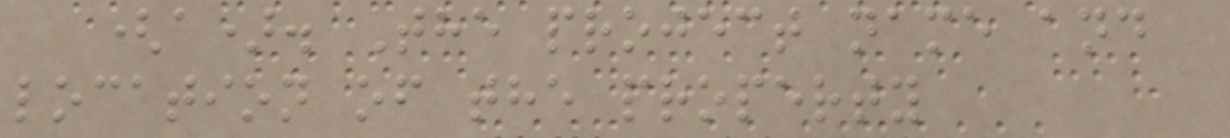(a). The project name and
location of the property
